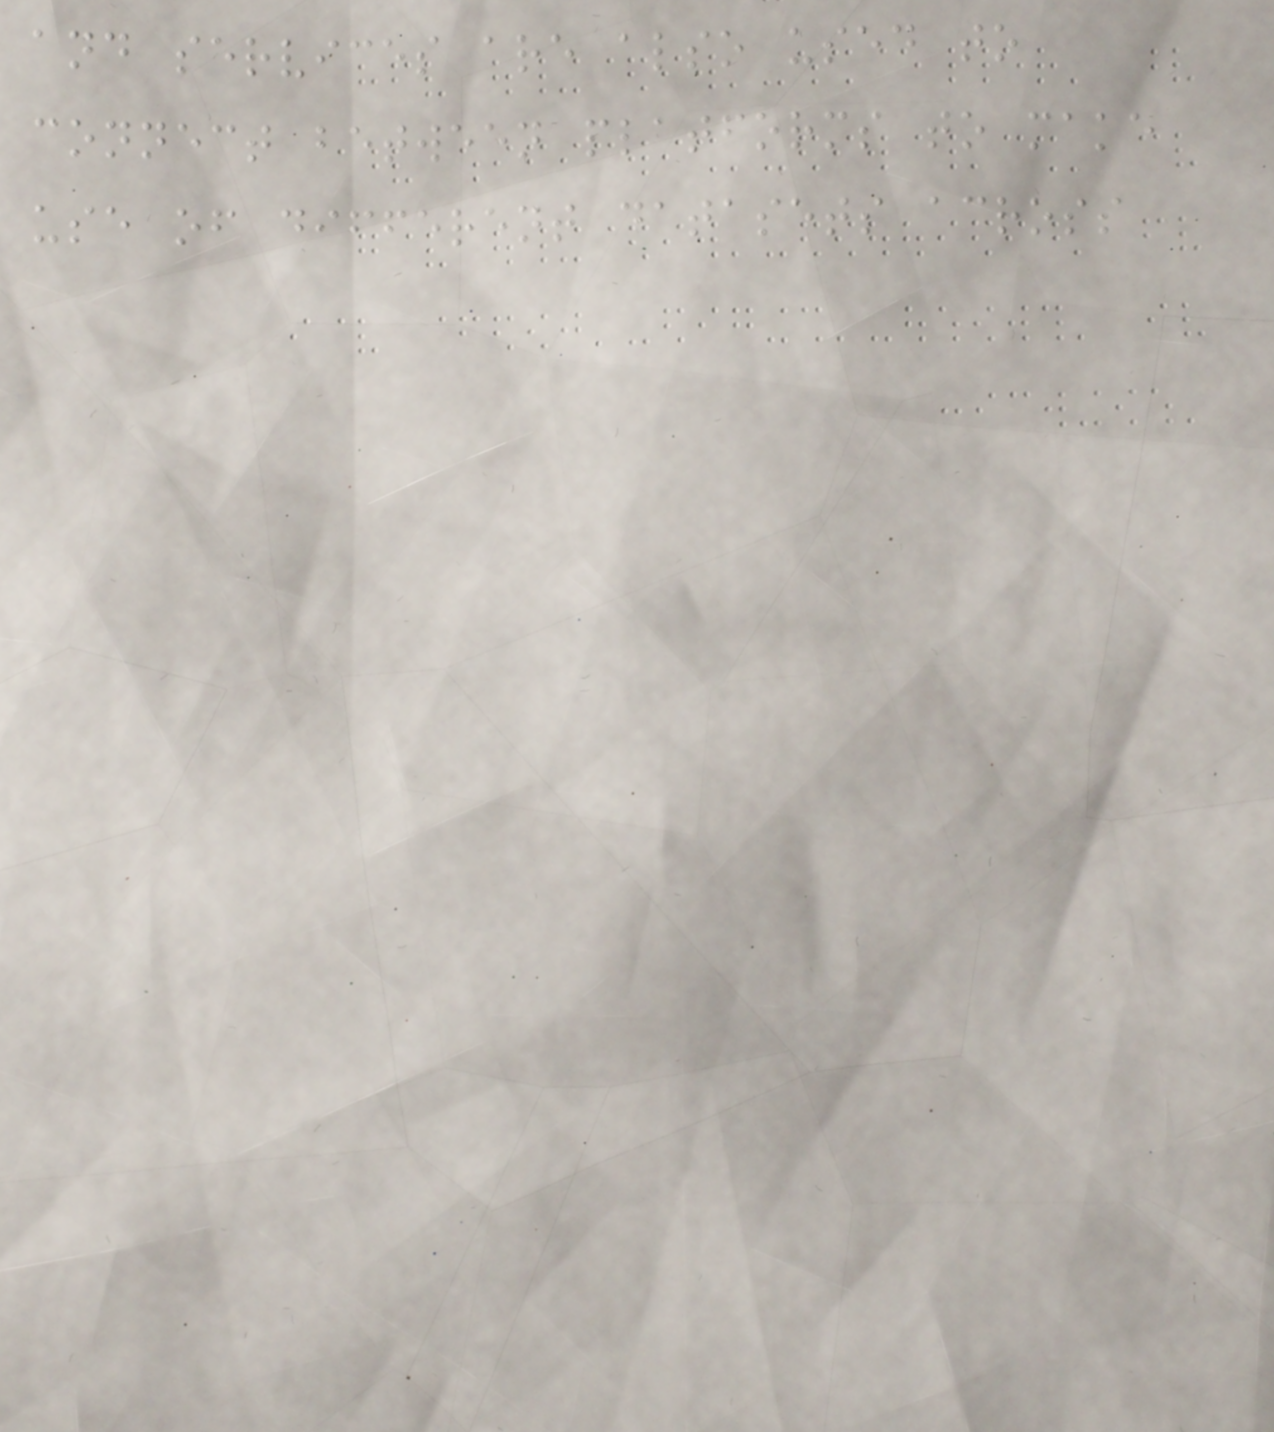and services are also used to
connect between platforms to make
use of different datasets across
